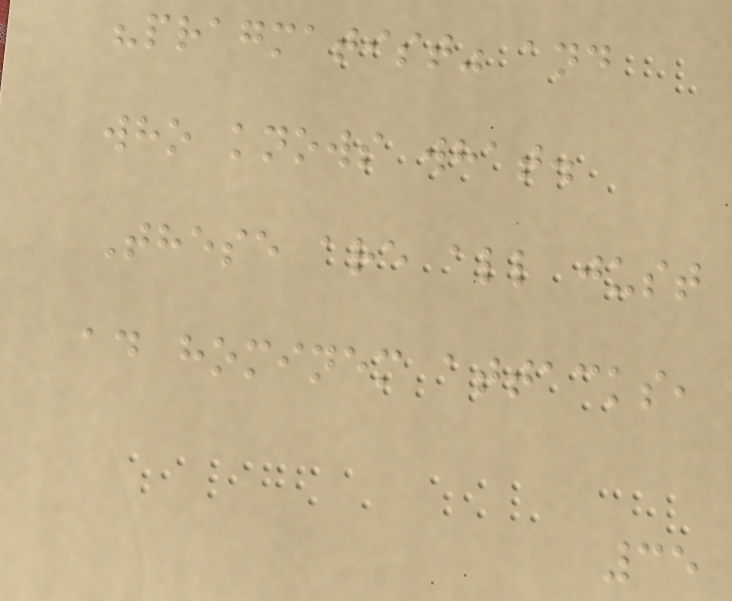"pragmatist" and
who knows what.
These are all just
ad hominem attacks,
35
